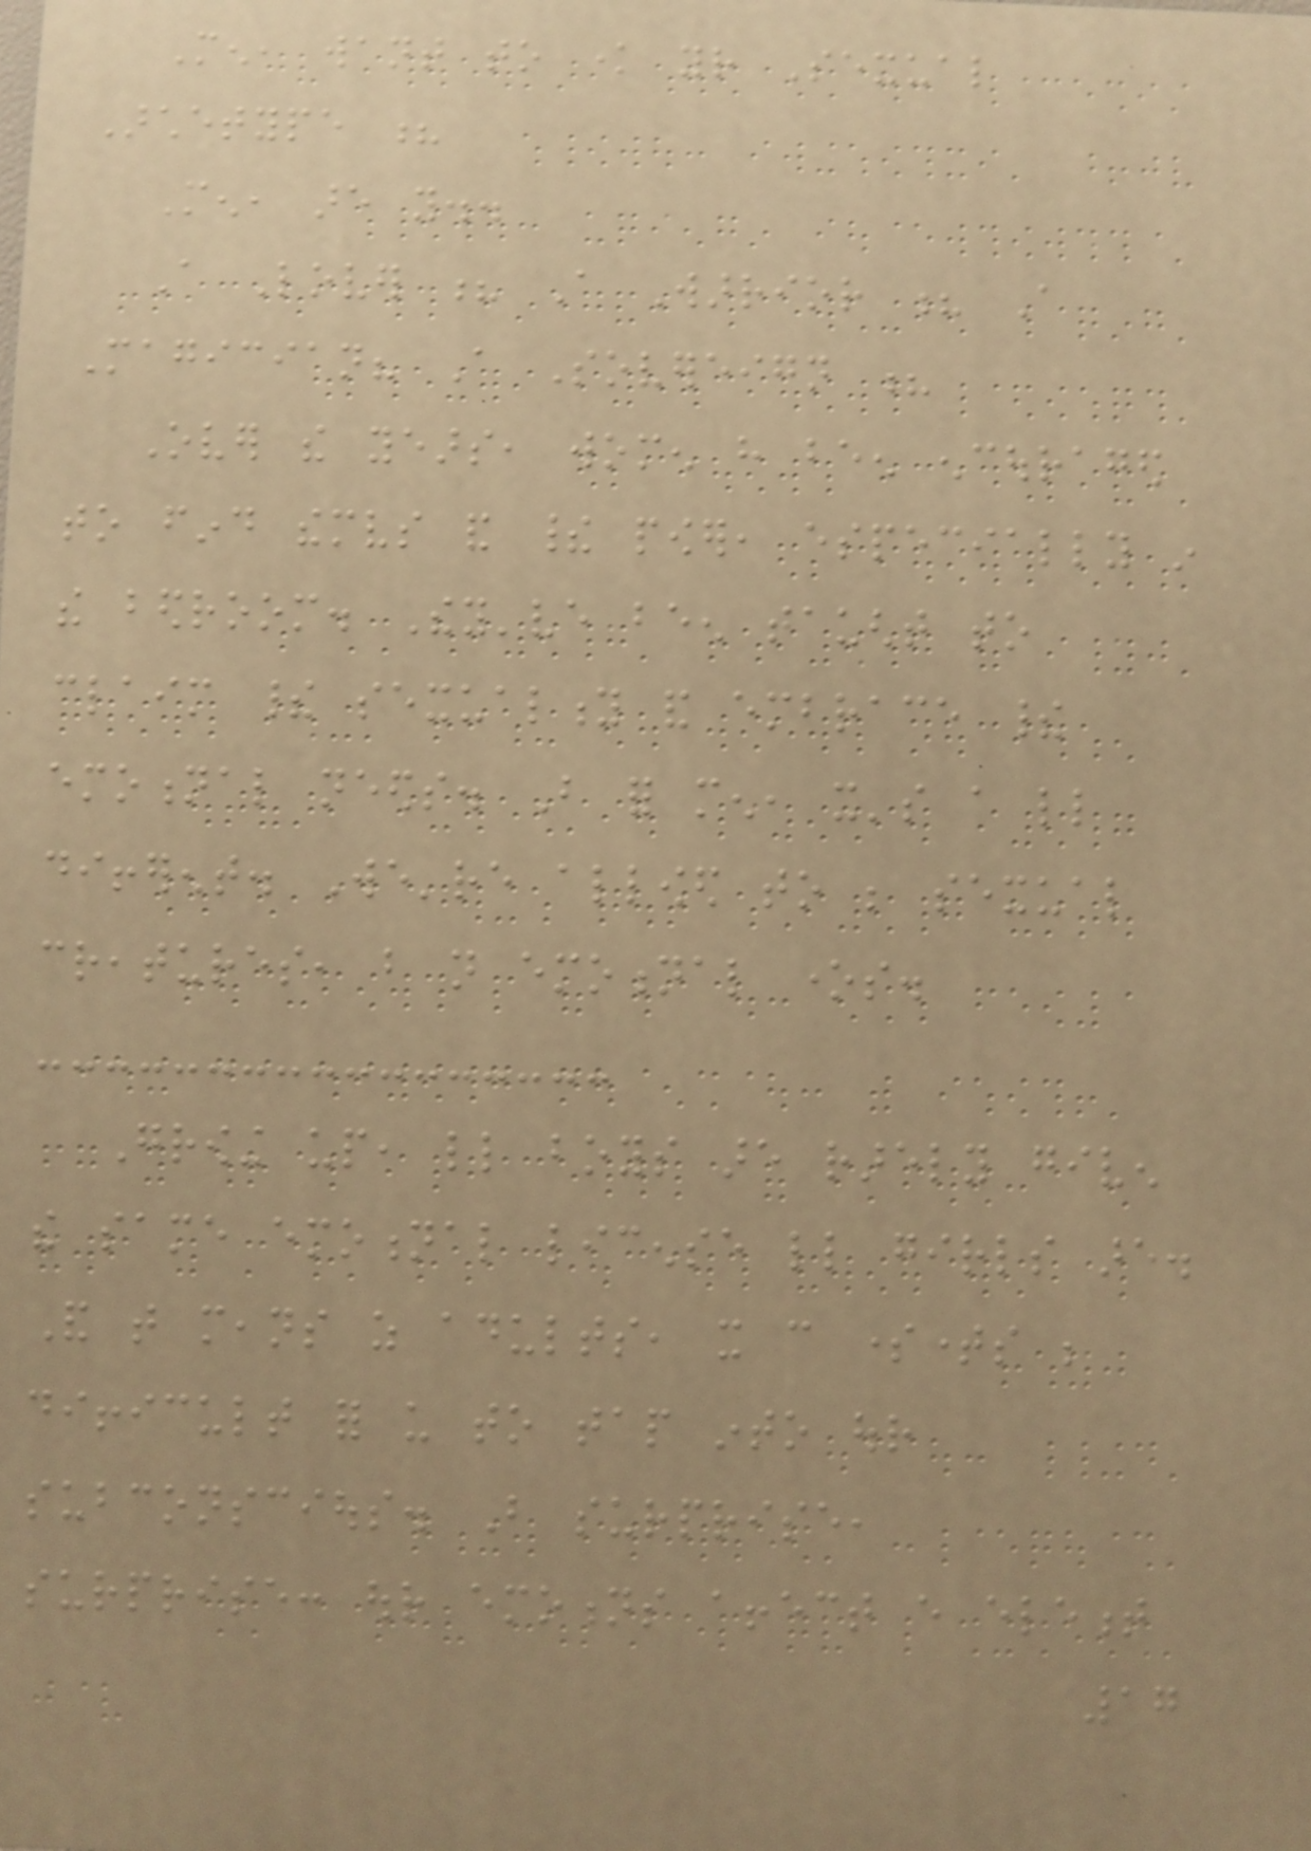Men, want to know your Sexual
Archetype ?
Men, are you..
A Lover ? A Warrior ? A
Magician? A Sovereign ?
Over the years, women have been encouraged
to find themselves and their power, especially in
the bedroom. They've been taught to
claim their sexuality and embrace their
emotional needs. But for men, it's a little
different. We're allowed to be sexual
creatures, but not emotional ones.
Growing up, little boys are rarely given
the same emotional license little girls are.
And that means as adults, it can sometimes be
difficult for us to tap into our
subconscious. But surprise,
surprise: our emotions affect every element
17
